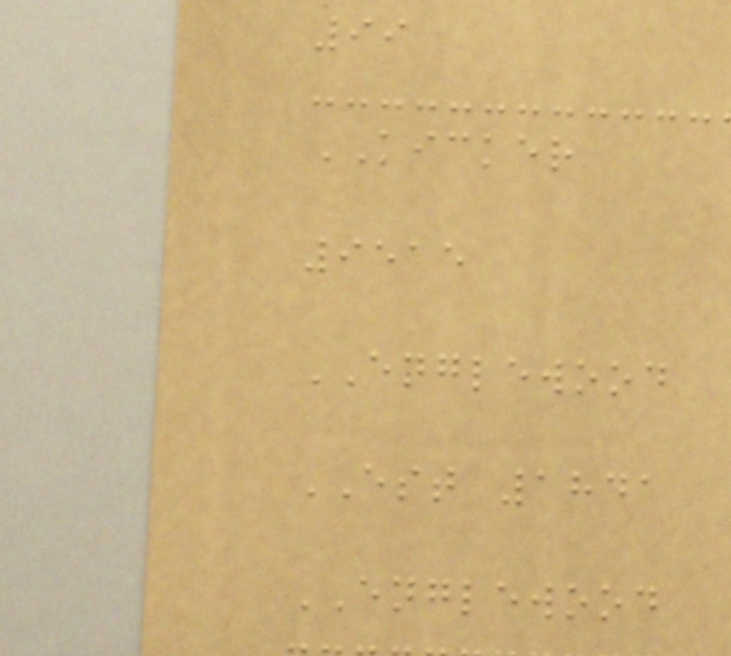99
KICKER
9515
ENGLEWOOD
EST 1841
ENGLEWOOD
